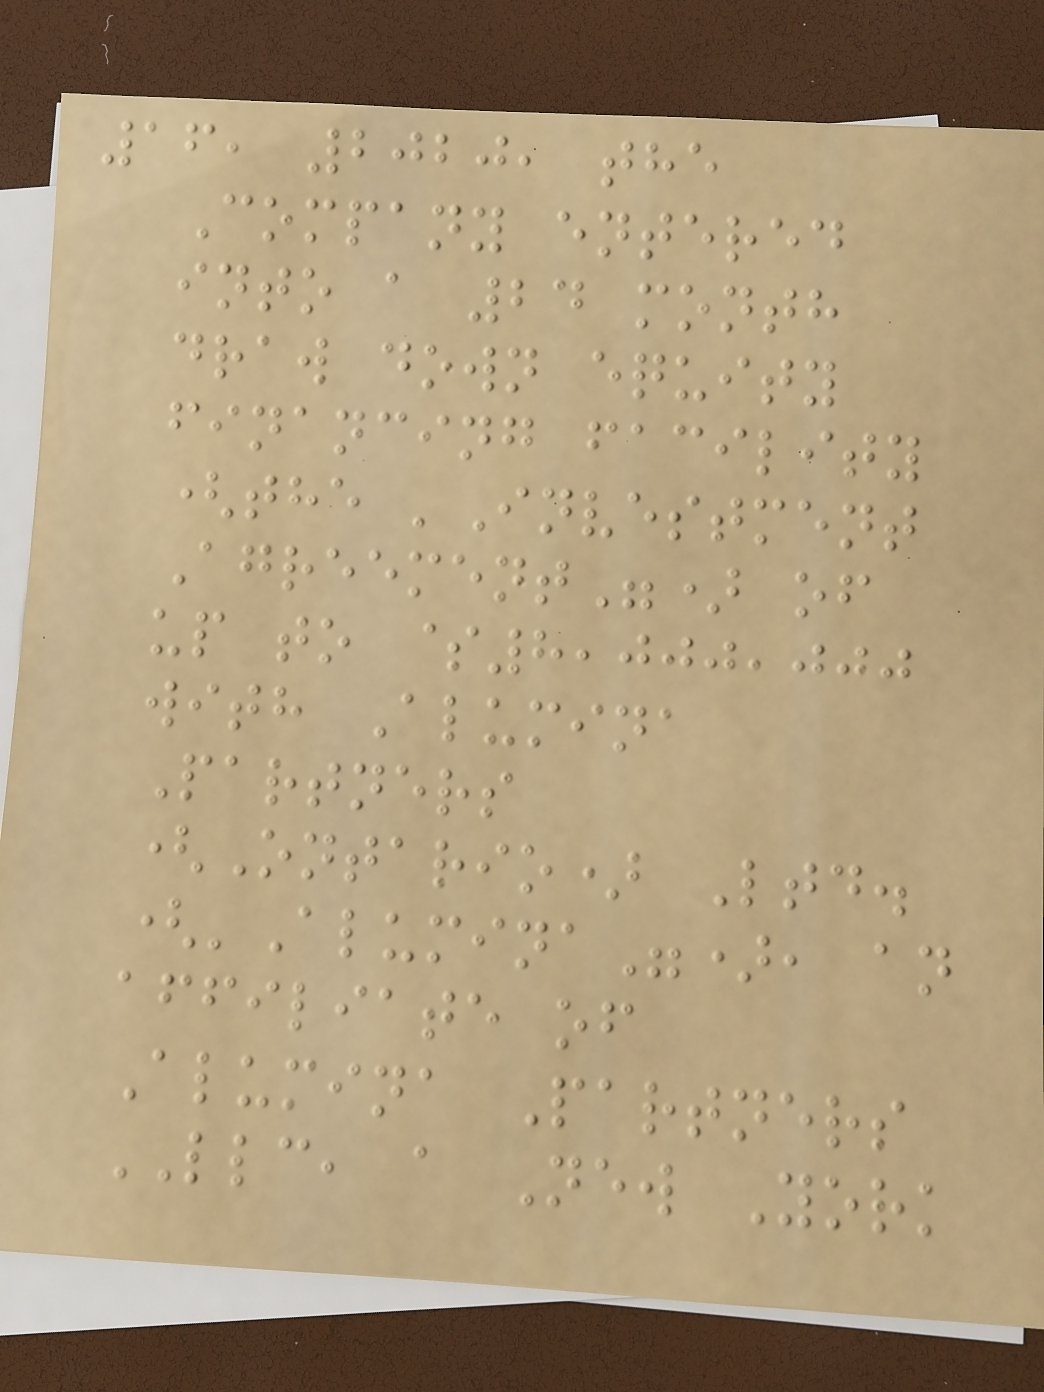16, 2020, the
Company entered
into a 24 month
draw down equity
financing facility
(the 'Investment
Agreement") of
up to $8,000,000
with Alumina
Partners
(Ontario) Ltd.
('Alumina"), an
affiliate of
Alumina Partners
LLC, a New York
